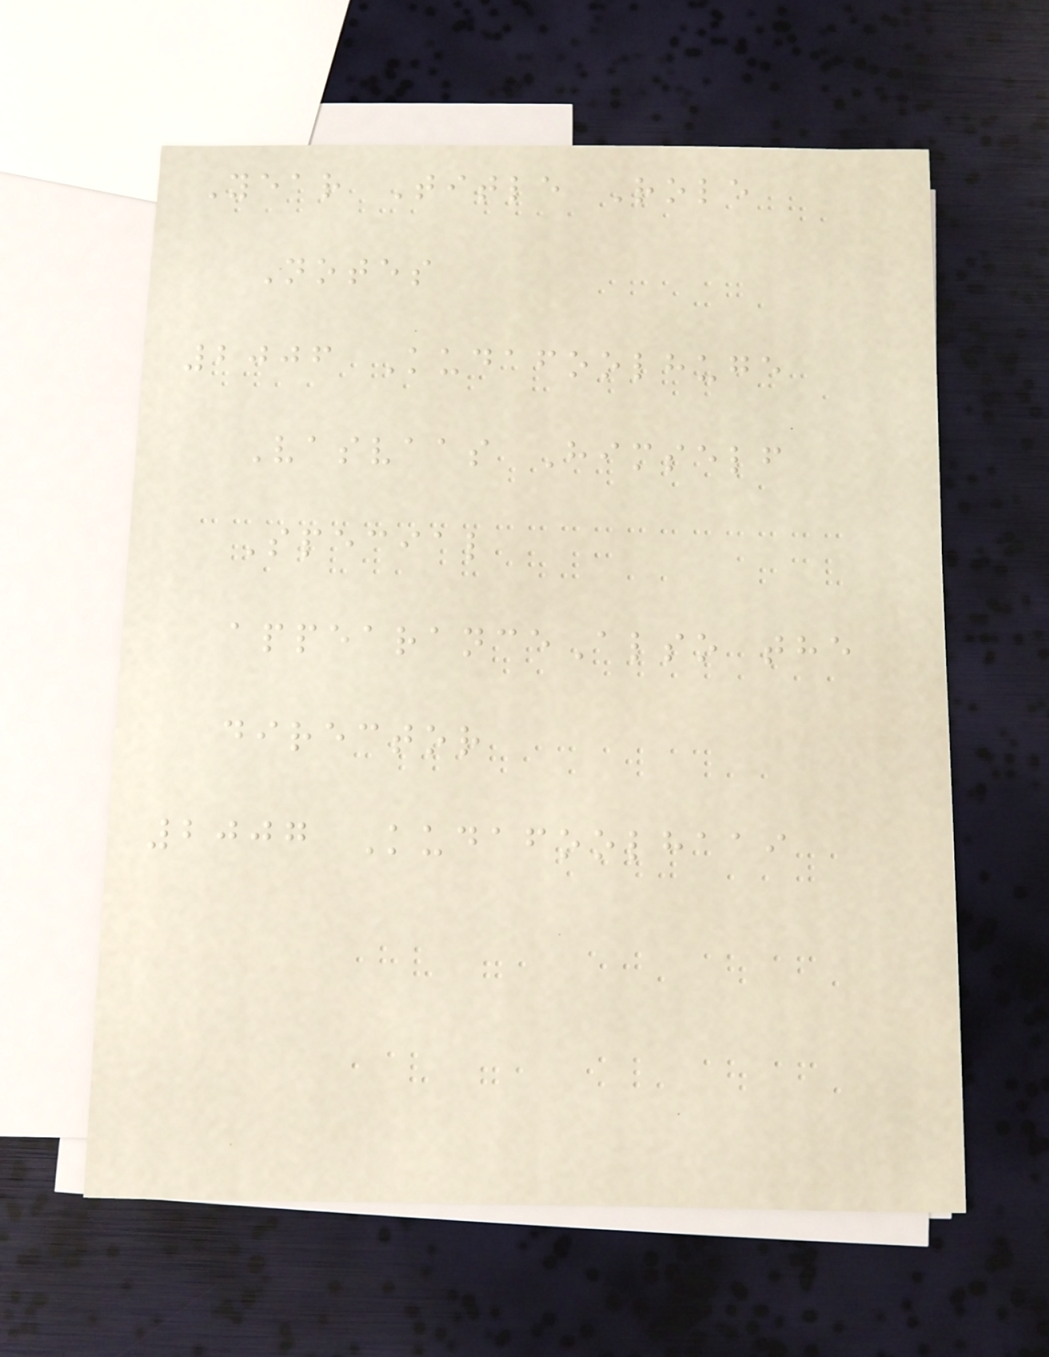Year Title Role
Notes
2006 Kudafoolhuge
Vasvaas Himself
Special
appearanceAlso the
director
2007 Kudafoolhaai
